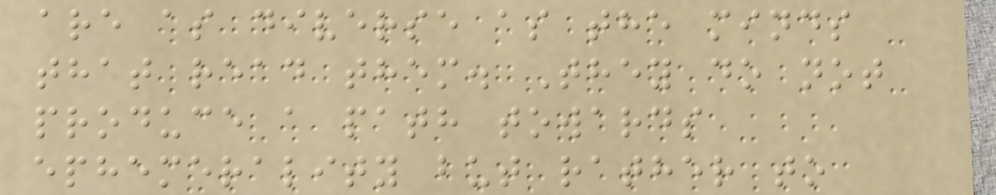are as diverse as the minds
that read them. They do not
produce a path towards
ephemerality but rather to
